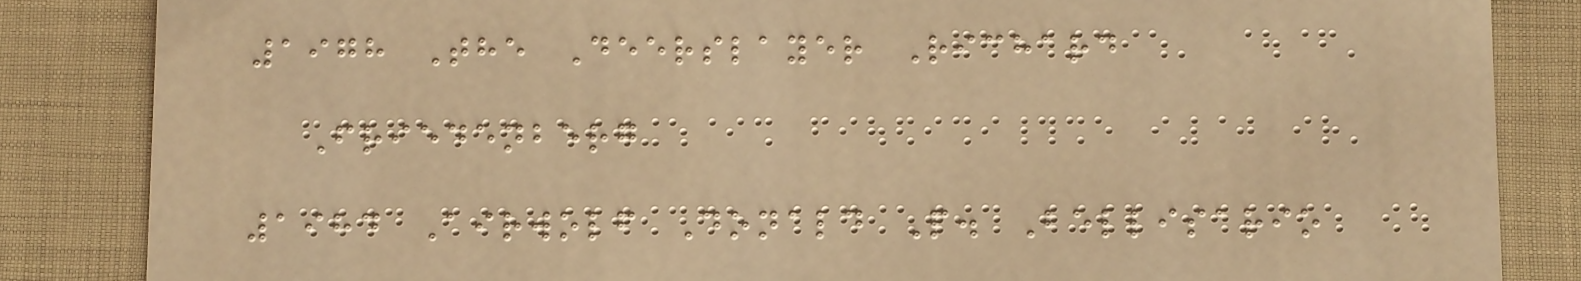1978 The Deerslayer Richard
Friedenberg
1984 Airwolf Donald P. Bellisario
